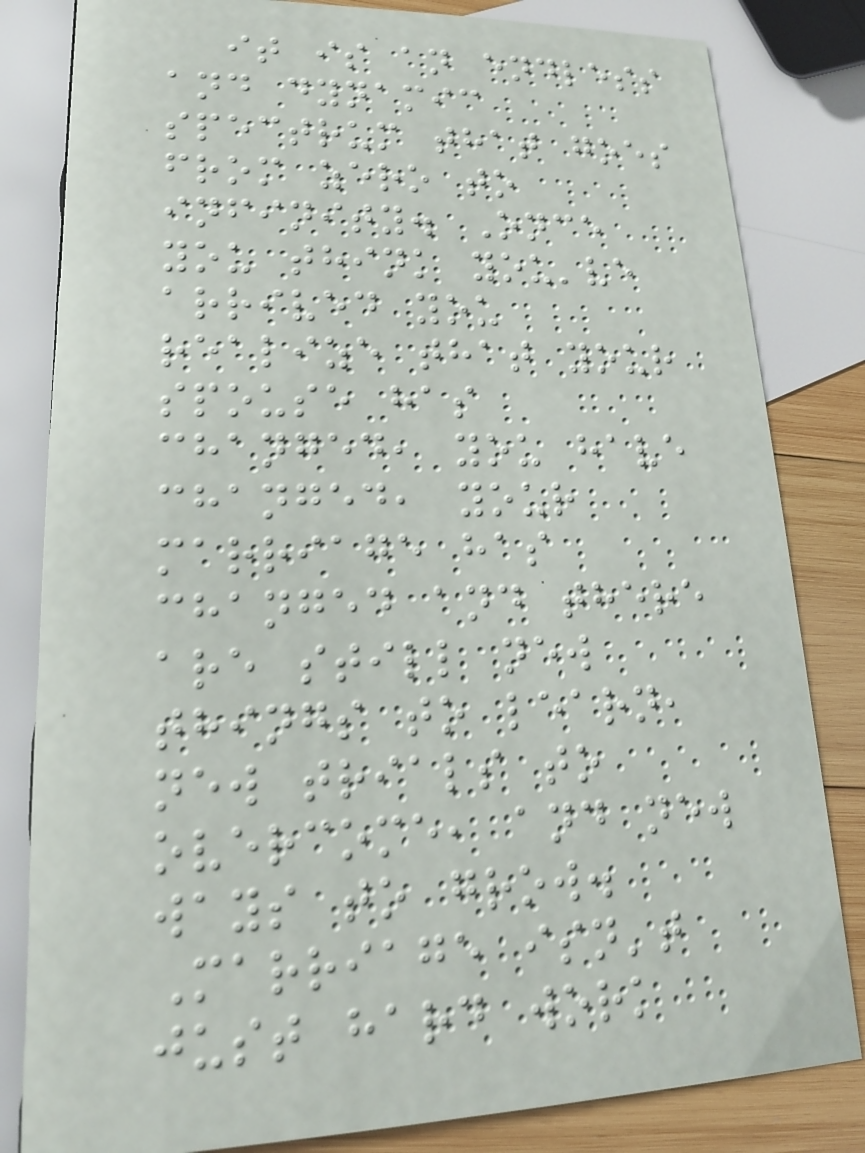it is an endless
and dynamic
spectrum that goes
from zero to
infinity. Once
you think you've
arrived you
realize that your
spouse has
changed, you have
changed, your
marriage has
changed and there
are still new
things to learn,
new trials to
overcome, and new
ways to grow.
Marriage isn't
just hard work
